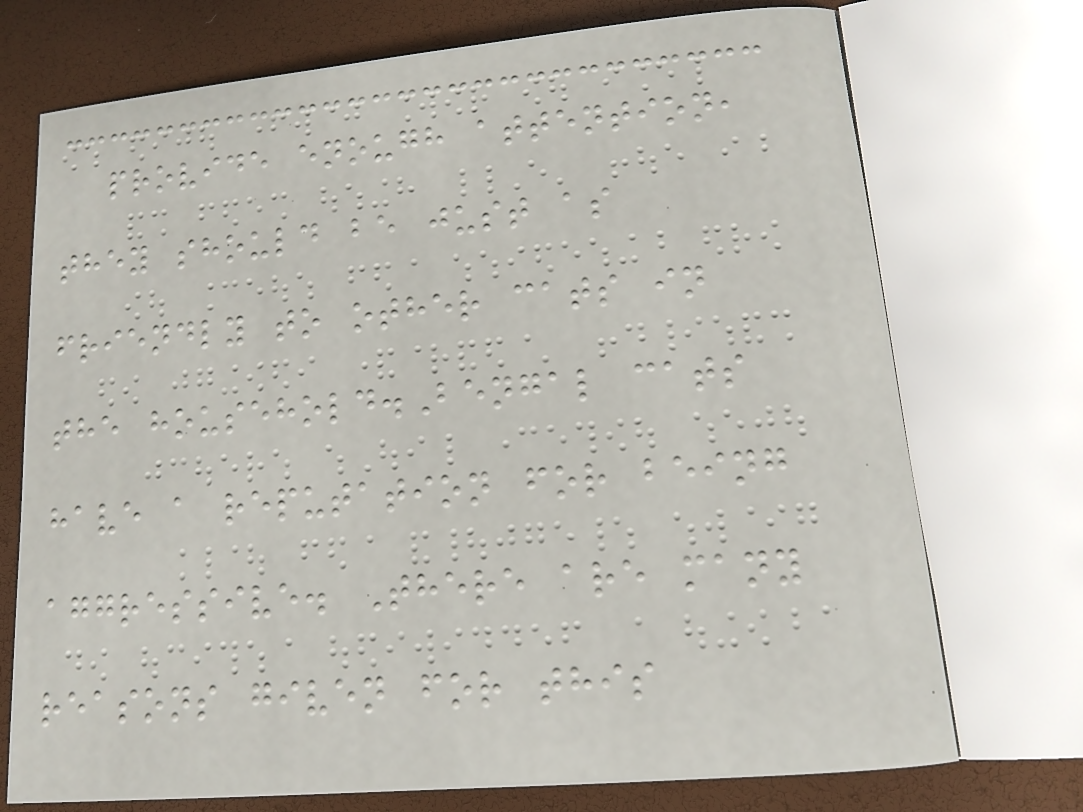provide enough attention,
they should be just as
friendly to other cats in
the household.Bengal cats
have a reputation for being
aggressive. There are many
reasons given for this
